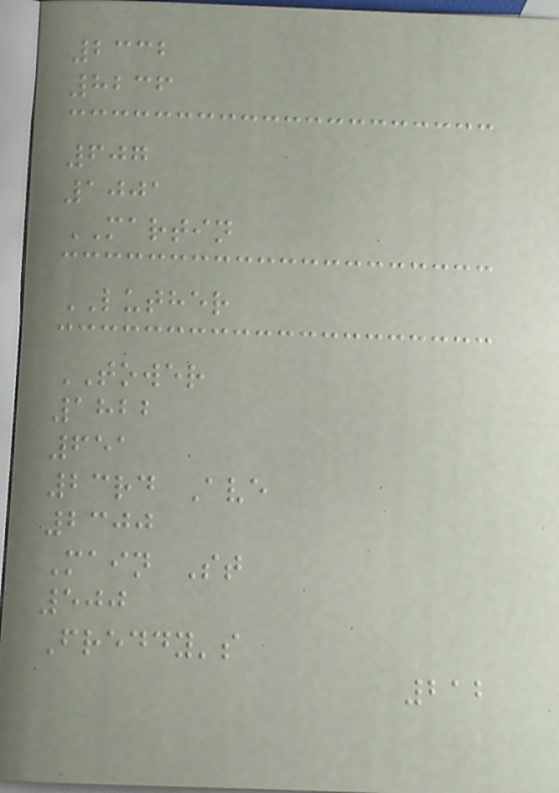2332
8236
607
1001
MARTIN
LUTHER
TOWER
1822
651
23rd Ave
2300
Main St
500
Freddy's
212
